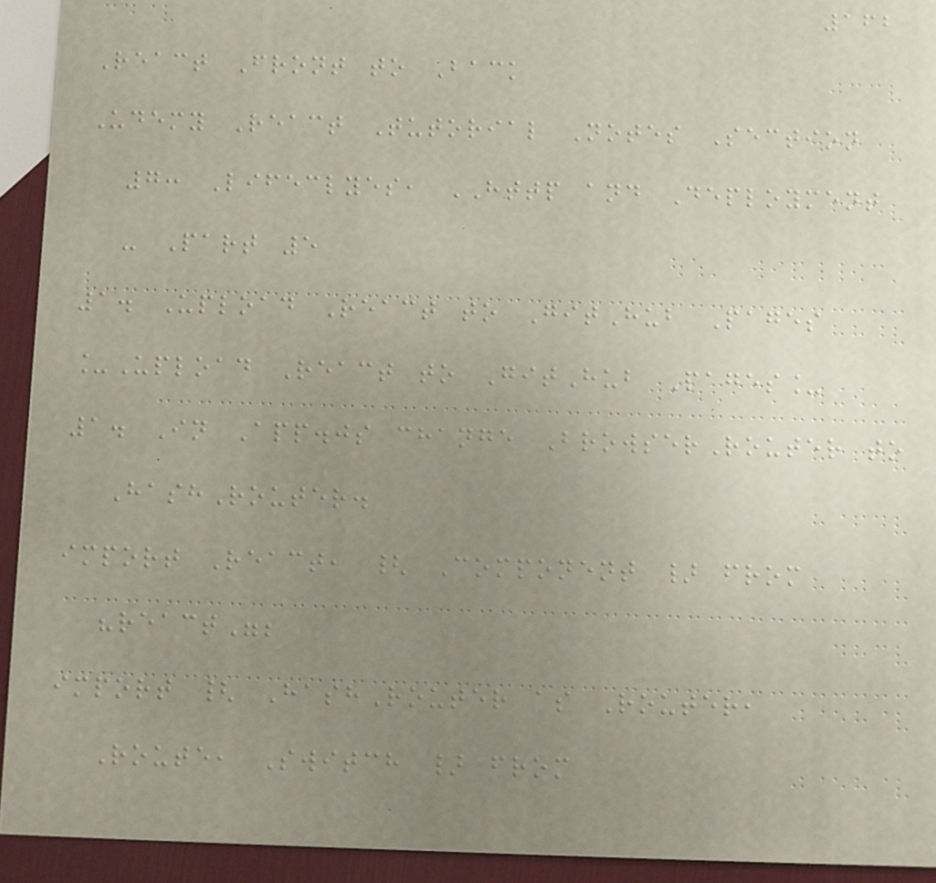162
React Front to Back
Udemy React Tutorial Notes Section
7: Lifeclyes, HTTP and Deployment
- Part 5
1. Upload React to GitHub Pages
_Upload React to GitHub Pages_
1. In App.js change BrowserRouter to
HashRouter.
import React, { Component } from
"react";
import { HashRouter as Router,
Route, Switch } from
